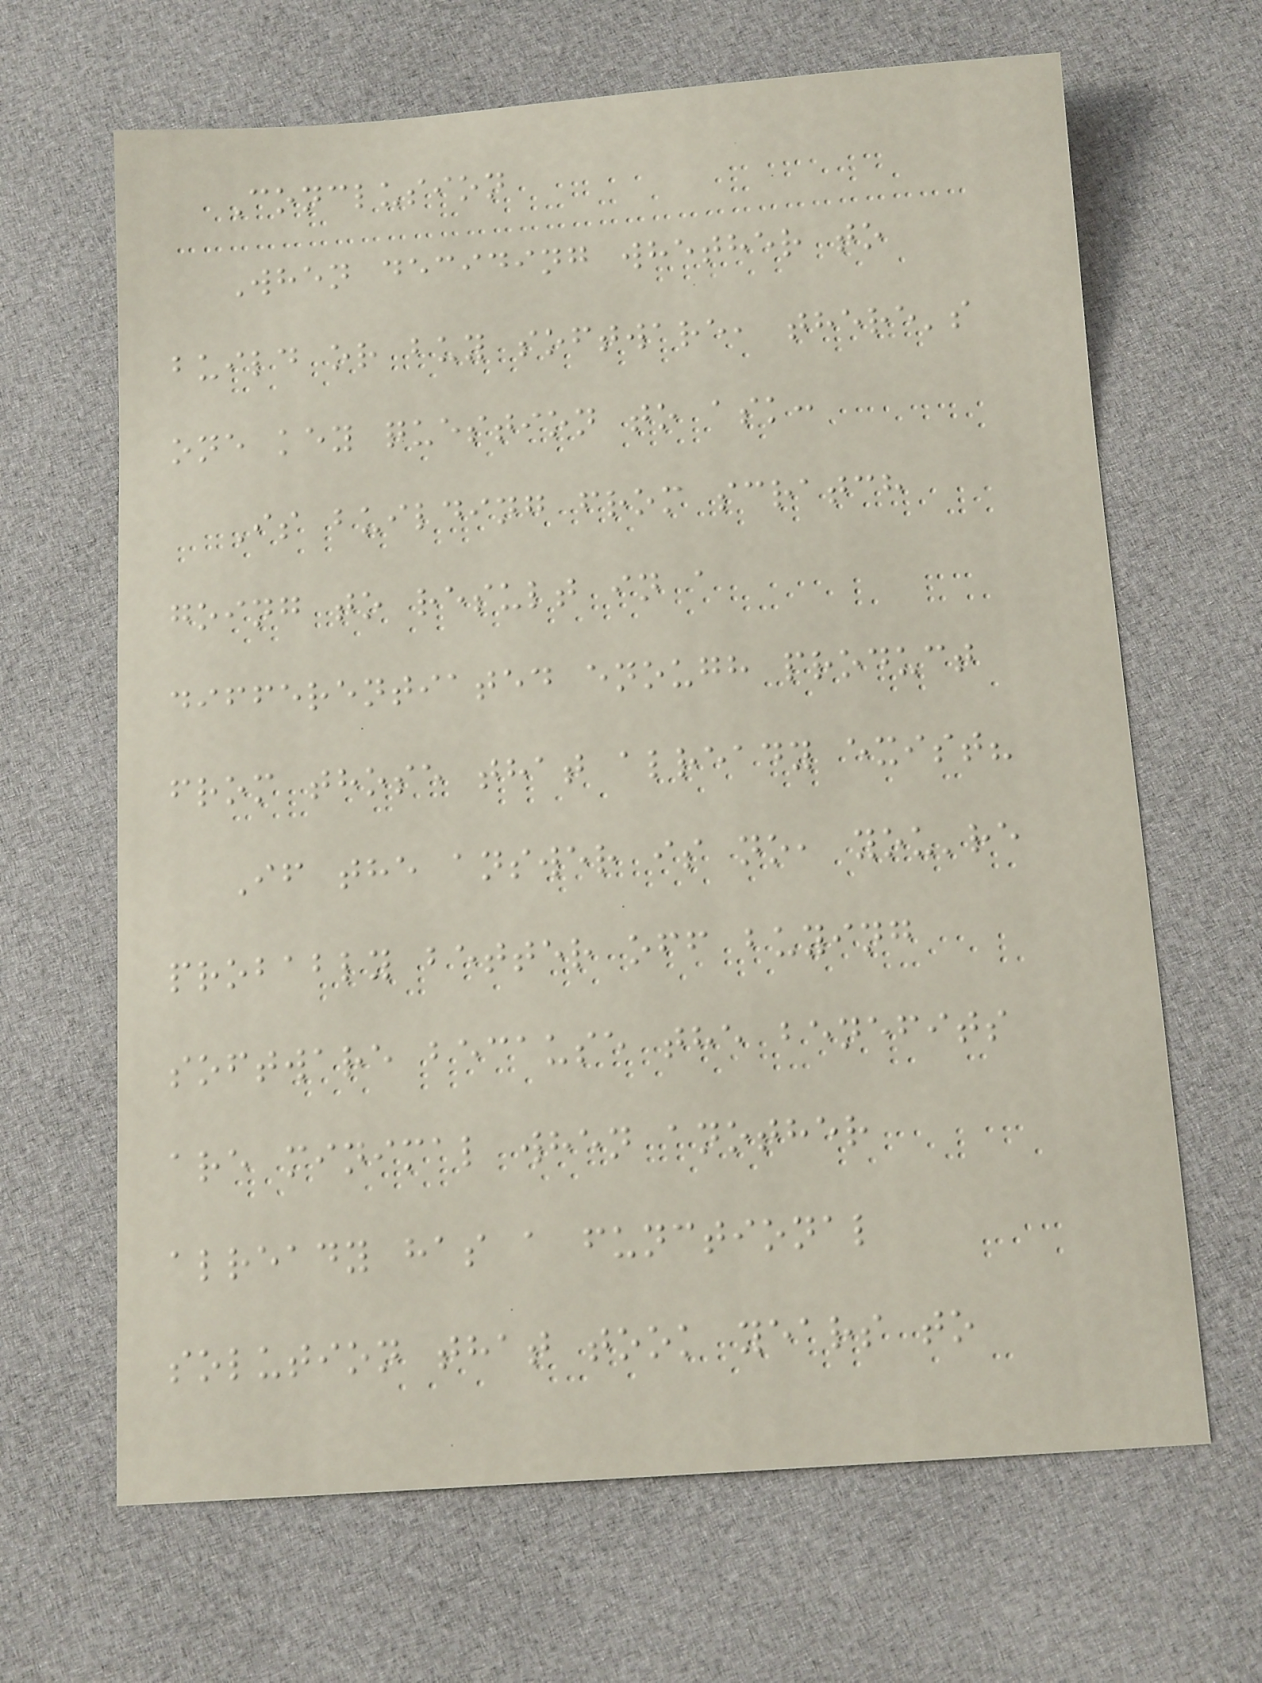Conclusion
When deciding whether to
build or buy software, there's
one key question to ask:
Is building from scratch
going to result in a
differentiated enough product
from those that already exist?
If the answer is no, you're
probably better off buying
software because the benefits
are minimal when another
already has a functional
solution that took years to
